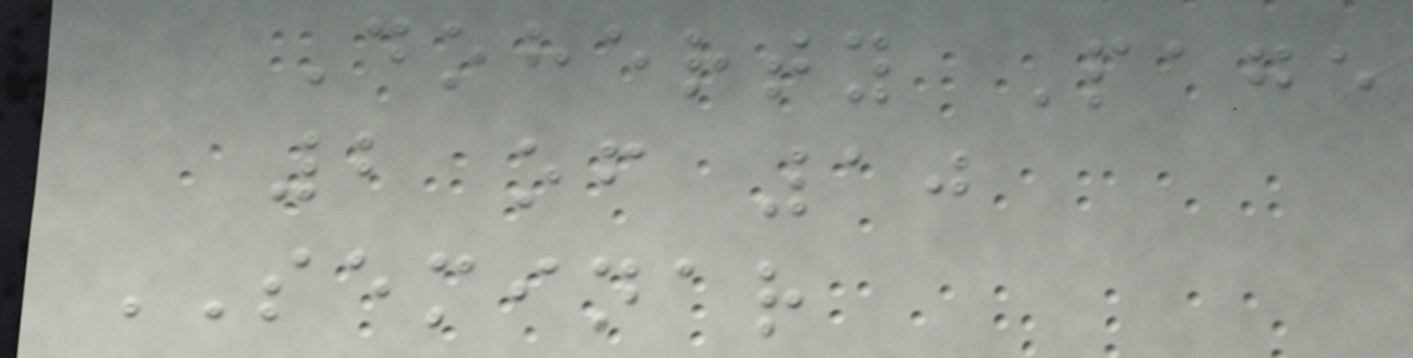Doherty Page
2 of 10
SEMINAR
